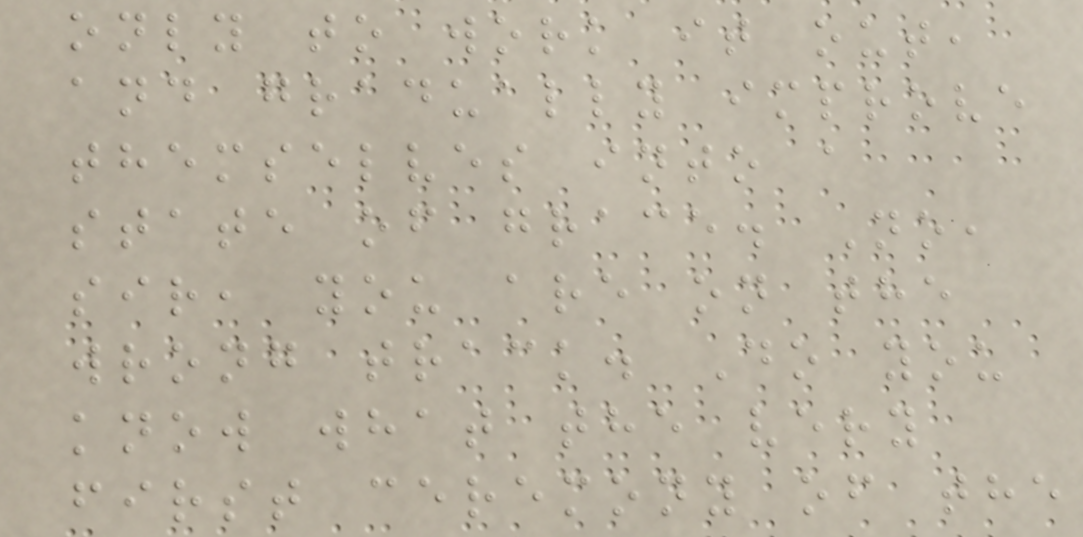only to work it out,
and gradually improve
themselves into a
state of grace. No,
sir, you are on the
wrong track. Do you
know what the very
first ceremony of the
